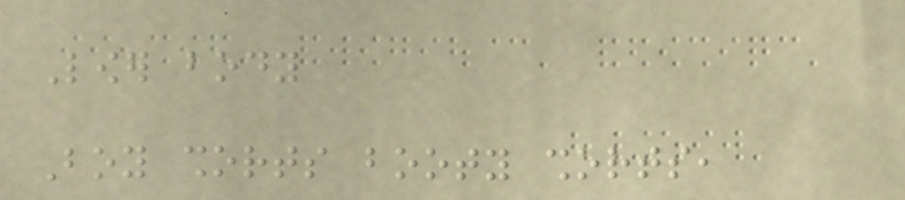Lower body
Boy shorts booty shorts,
